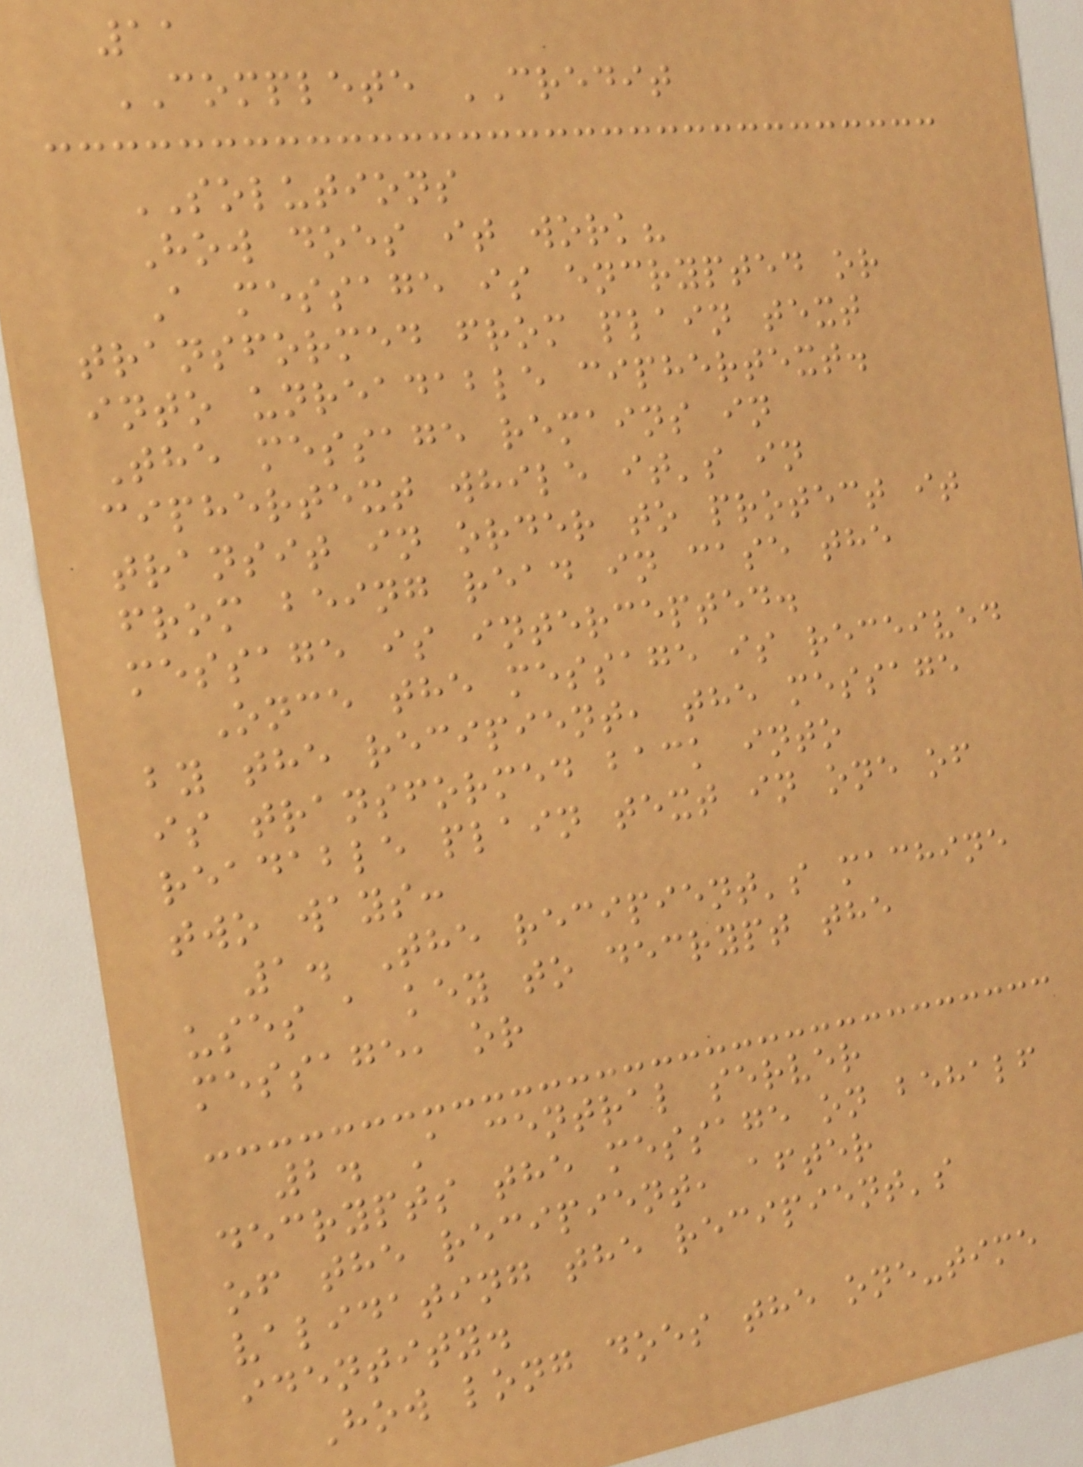11
COMPLETE CREDIT
SOLUTIONS
How does it work?
A message is encrypted or
transformed from plain text
into unreadable ciphertext.
The message remains in
ciphertext while it's in
transit in order to protect it
from being read in case the
message is intercepted.
Once the message is received
by the recipient, the message
is transformed back into
readable plain text in one of
two ways:
1. The recipient's machine
uses a key to decrypt the
message, or
2. A central server
decrypts the message on behalf
of the recipient, after
validating the recipient's
identity.
How long does the one-time
